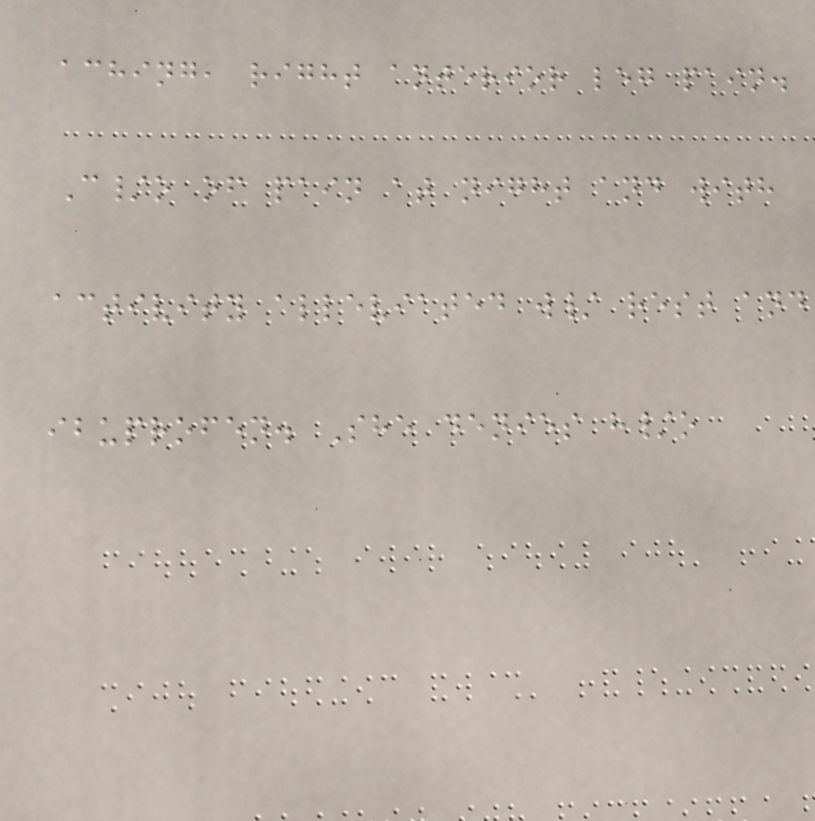aching, right anterior leg pain.
C/o of pain at night and with
activity alleviated w/ rest and
ibuprofen. She denies h/o
